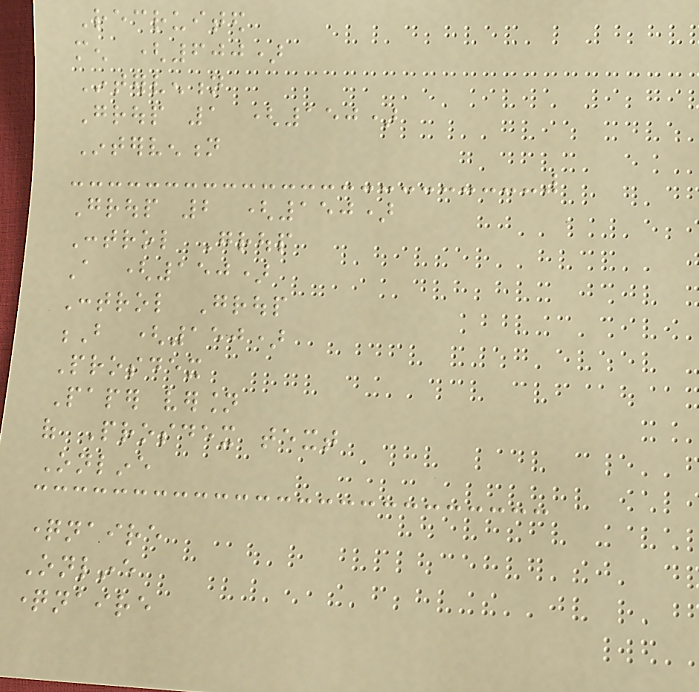Recruited
men (600)
Intervention
Group 1 (150)
Intervention
Group 2 (150)
Control Group
A (150)
Control Group
B (150)
Prosdex
Paper version
of Prosdex text
Online
questionnaire
Online
questionnaire
